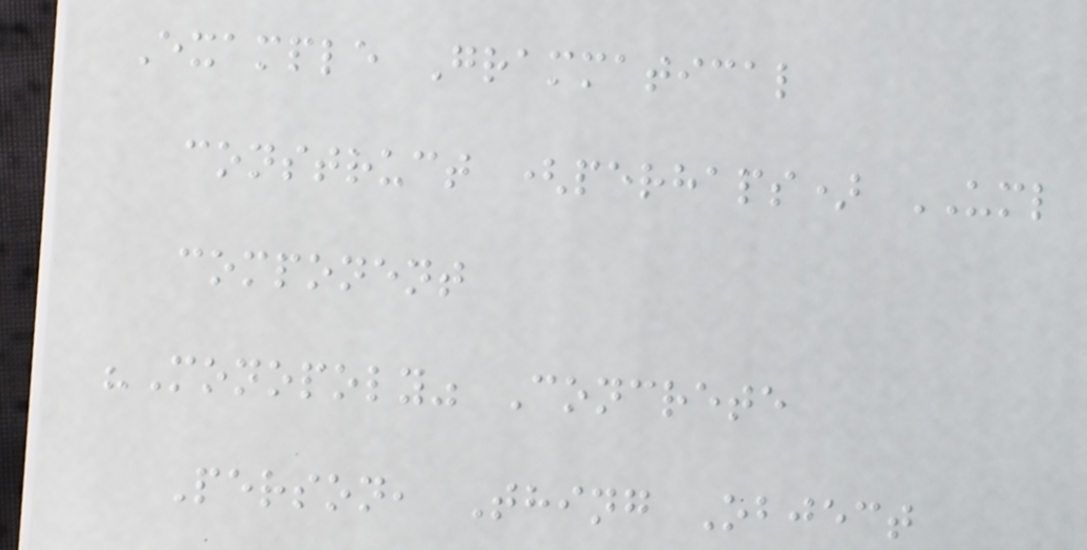Example Grammatical
construct (perhaps) UML
component
"Monopoly" Concrete
Person, Thing Object
